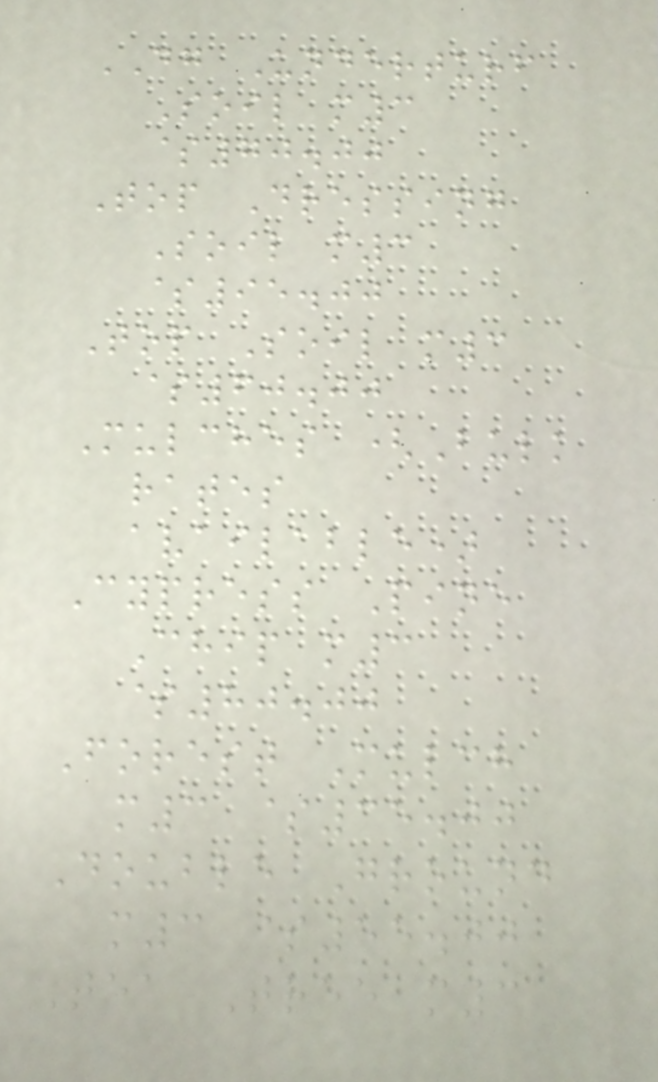DG Underturf
Soil m3
$70.00
Top Dressing
Soil m3
$95.00
Top Soil m3
$60.00
Mulches (Bulk
rates
available)
Cypress Pine
Chip m3
$80.00
Forest Mulch
m3 $35.00
Double Ground
m3 $55.00
Tea Tree m3
